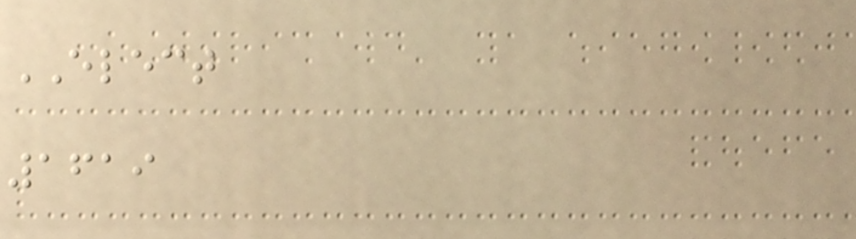ELECT
1619
